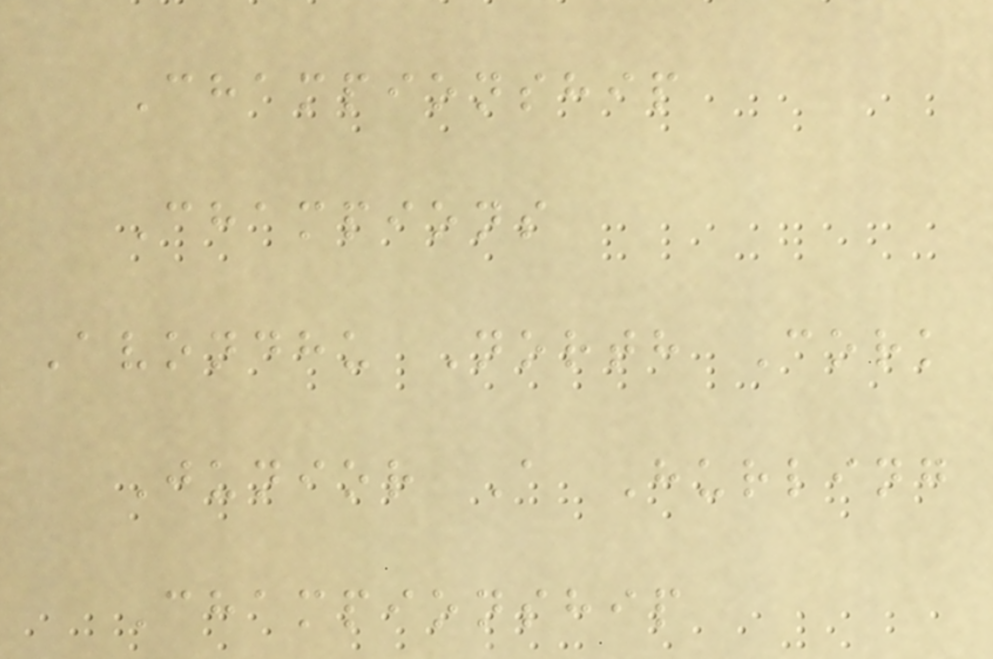Championship
Champions
Avondhu North Cork
Junior A Hurling
Championship
